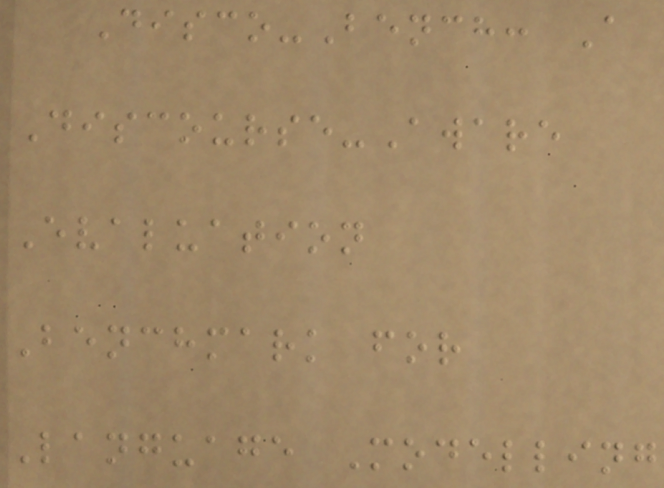Disco-Bench: A
Discourse-Aware
Evaluation
Benchmark for
Language Modelling
